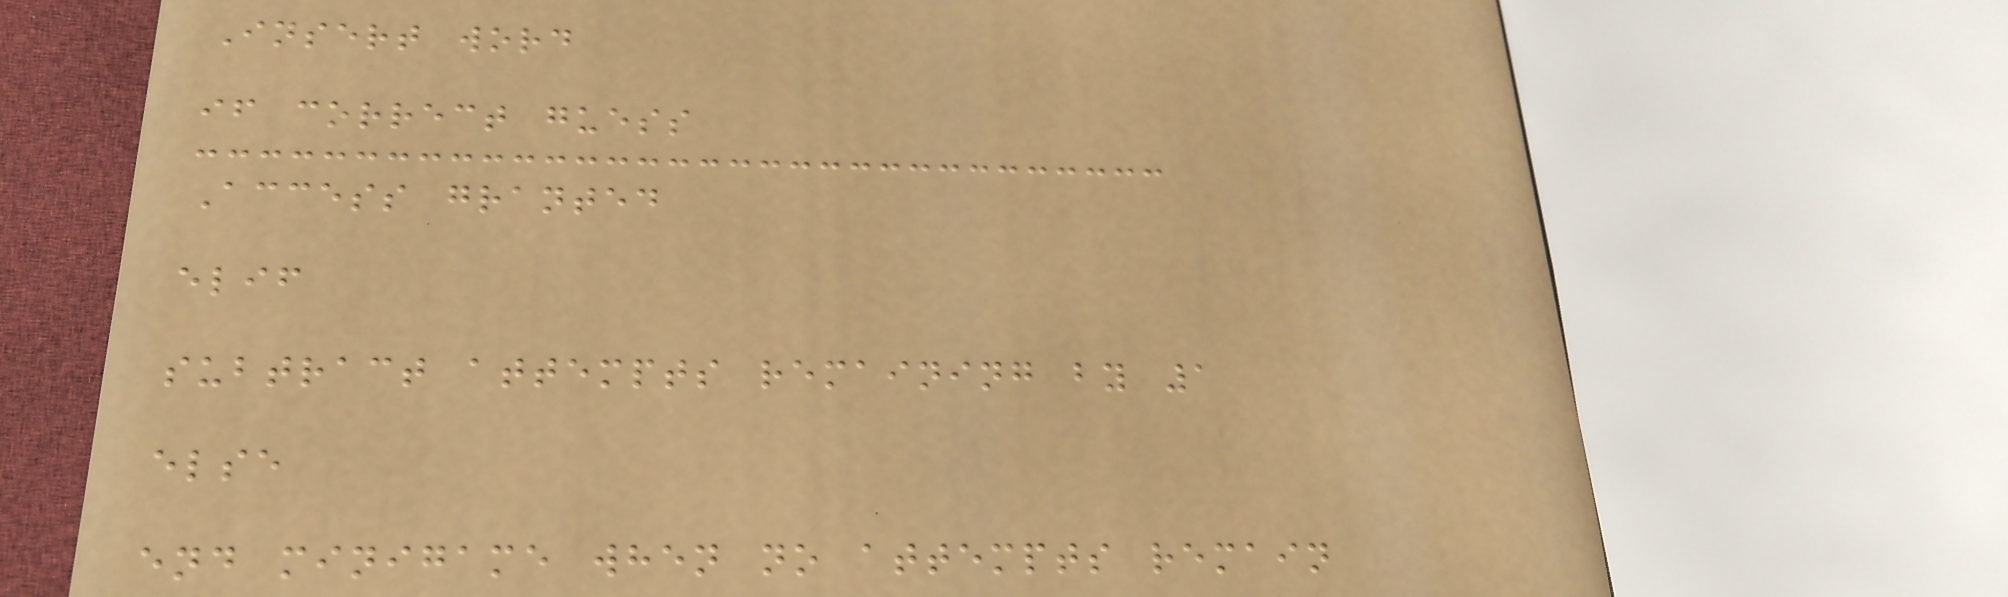Insert word
if correct guess
Access granted
elif
subtract attempts remaining by 1
else
end minigame when no attempts remain
